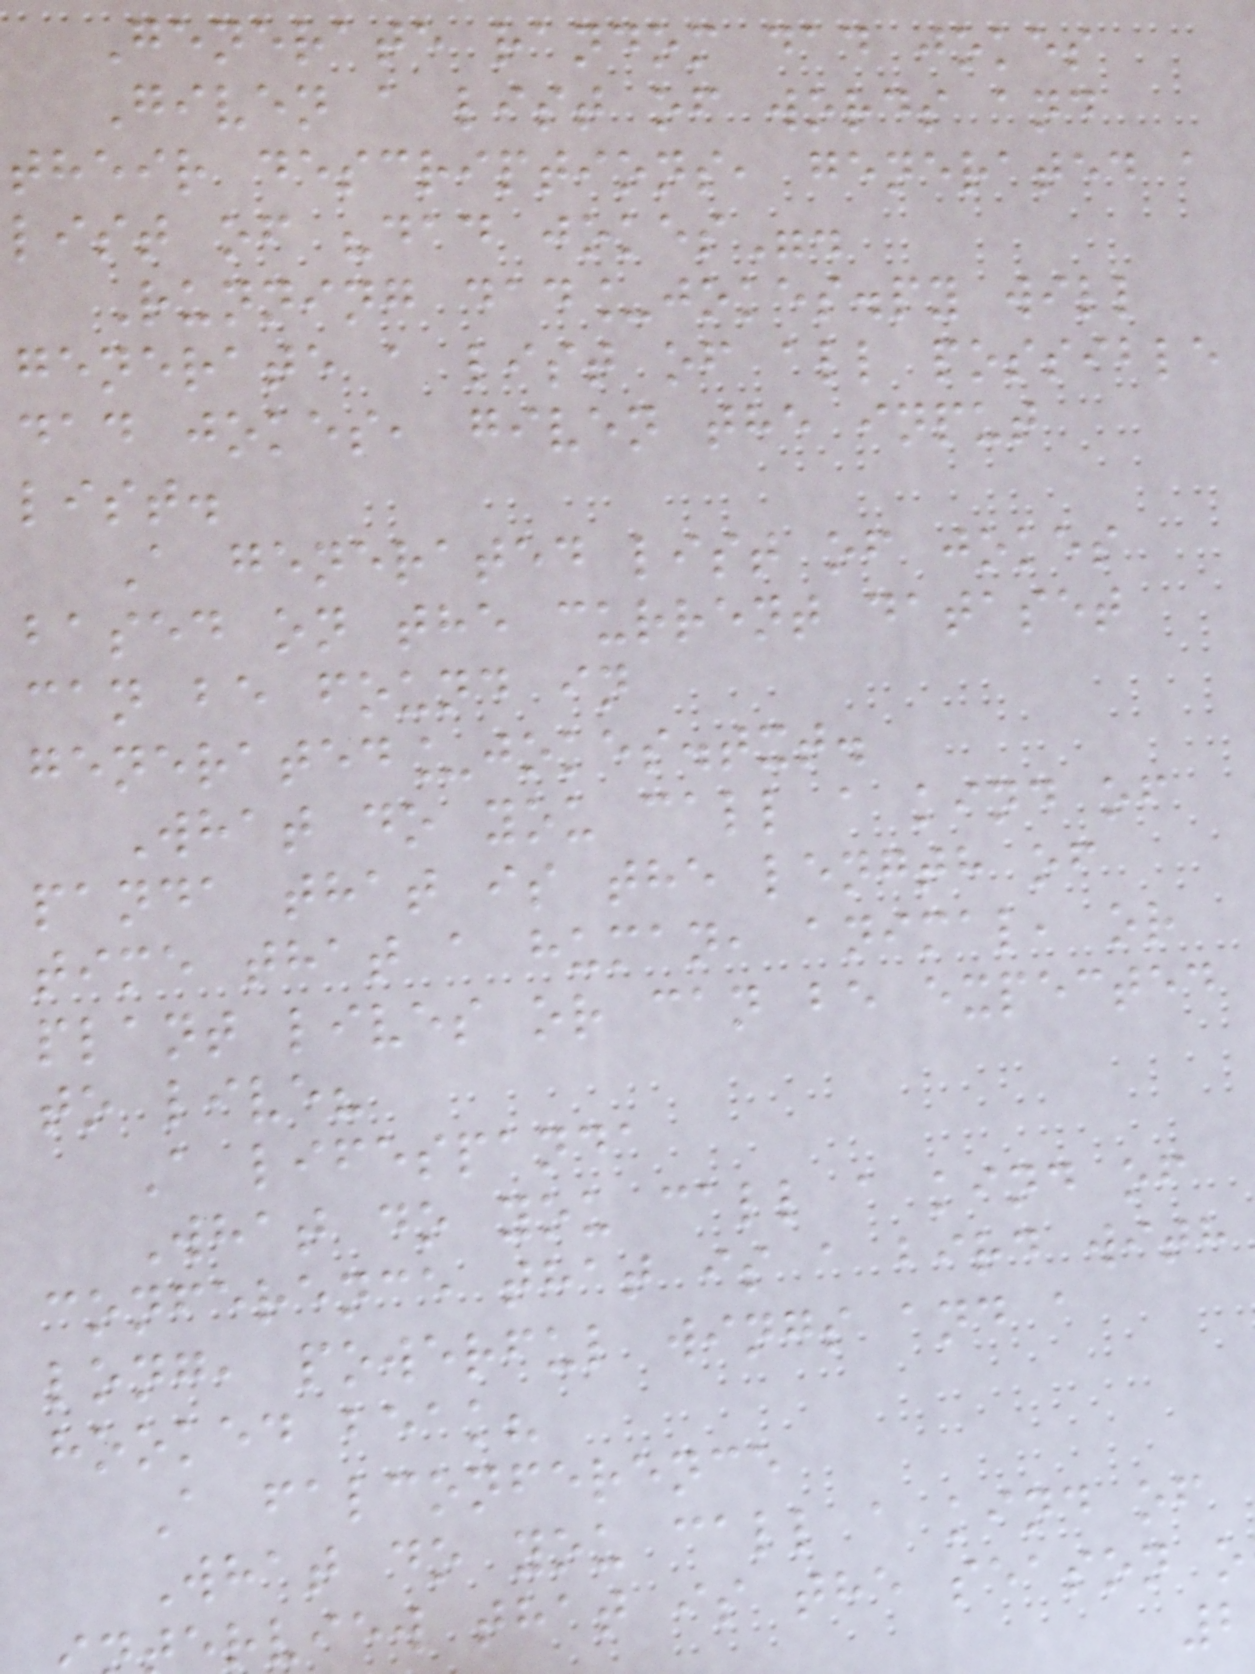Generate random dad jokes
Given a list of words and
their descriptions, generated a
list of "dad jokes".
Running dad_jokes.py will
generate a list of all possible
dad jokes, given the input
list.
A generated list of jokes
based on the current dataset
can be found in
generated_jokes.txt.
What do you call a kind of
panda that is the length of
time that a human, animal, or
plant lives or can be expected
to live?
A lifespanda
What do you call a kind of
conference that is a bird with
long, powerful wings and a
hooked beak?
A falconference
What do you call a kind of
erview that is the season o
